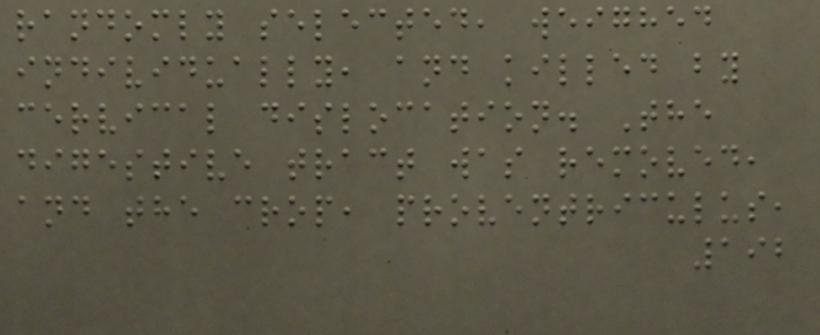randomly selected, weighed
individually, and killed by
cervical dislocation. The
digestive tract was removed,
and the crop, proventriculus,
192
